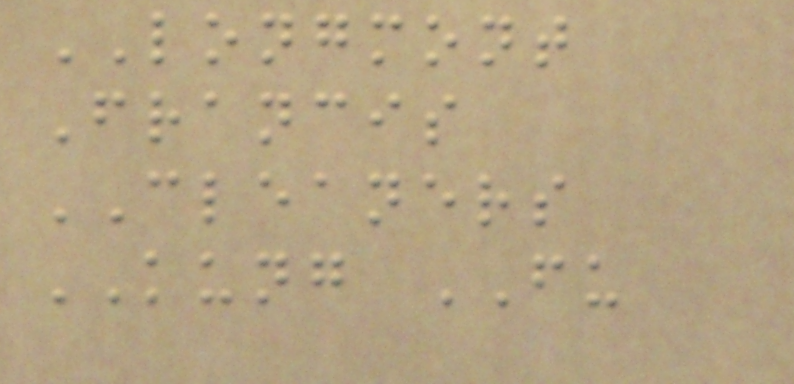LONGMONT
Francis
CLEANERS
KUNG FU
